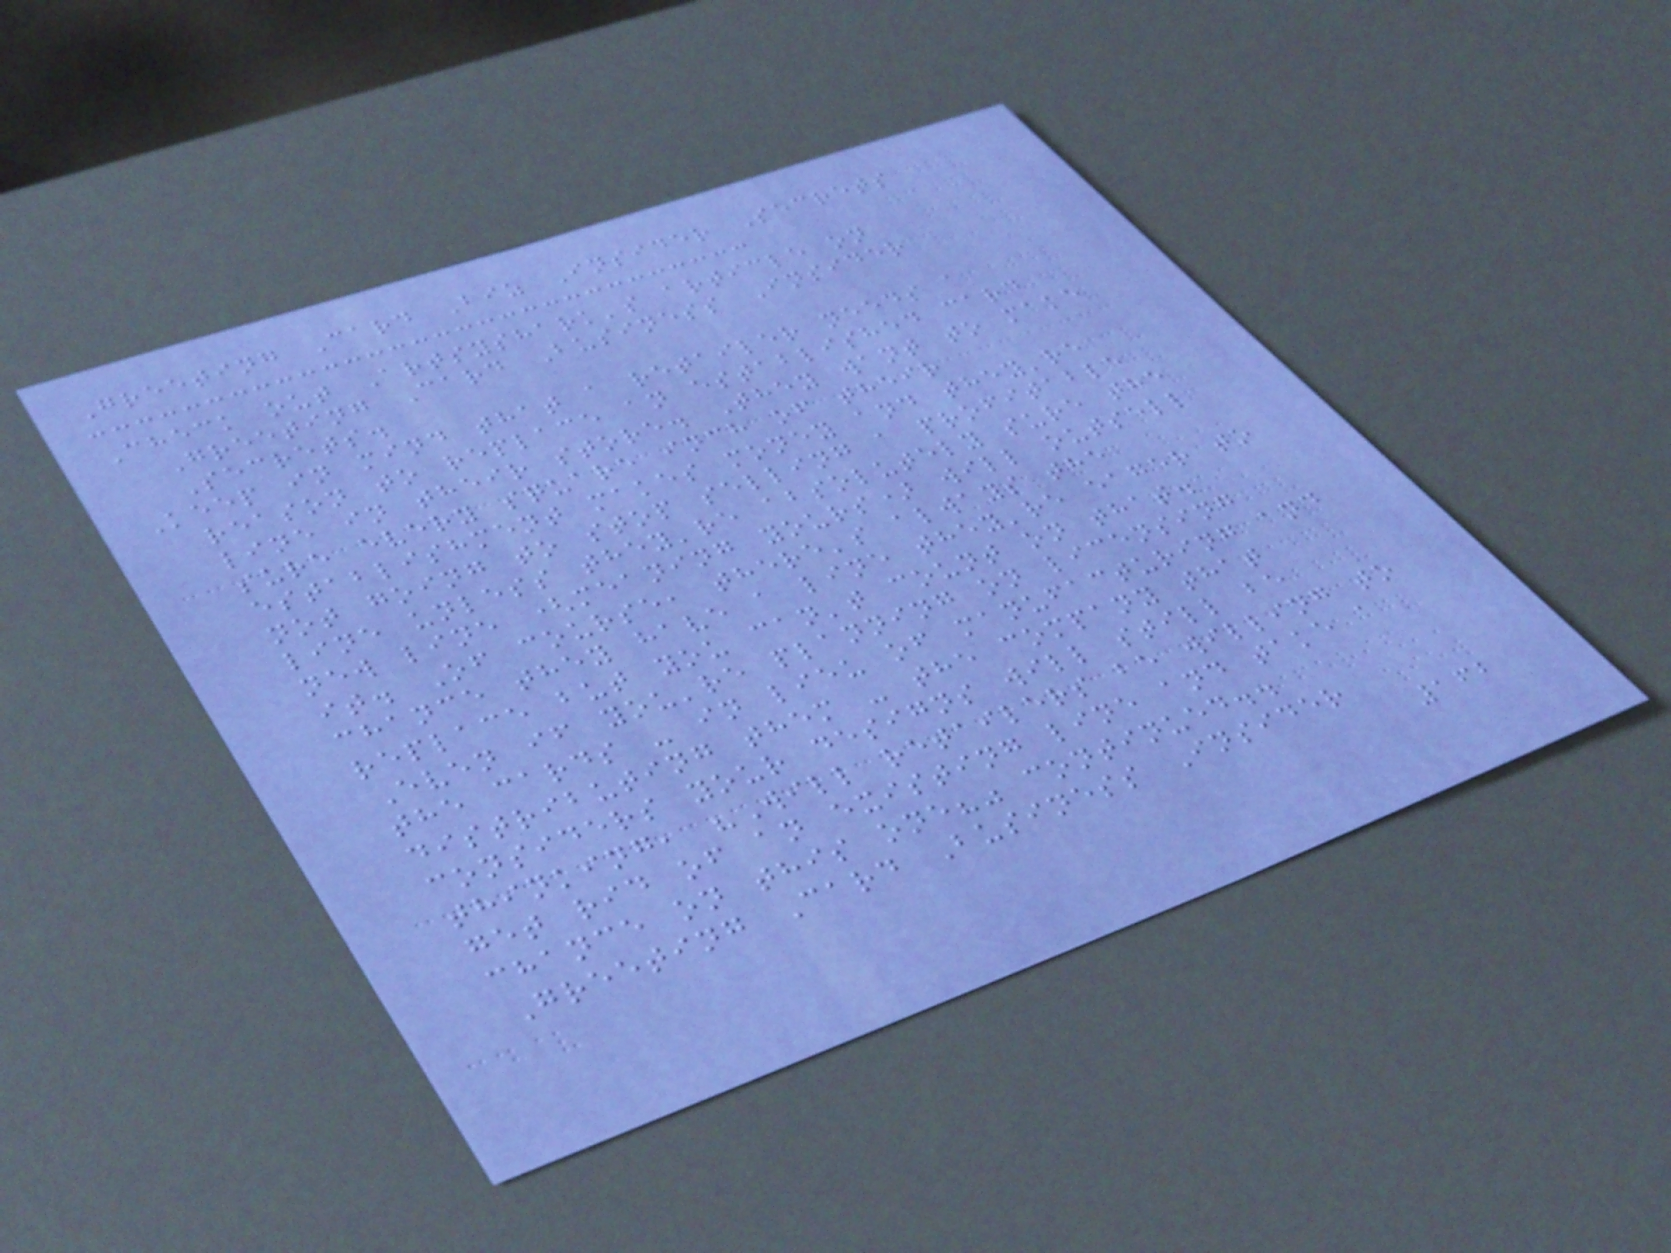Greeting Card Biz Insider Secrets
Check out Artsyshark's article on
Greeting Card Business Insider
Secrets.
Keep in mind that a retailer needs a
reason to replace an established card
line in their store. They want to make
sure every square inch of their
establishment makes money and they're
not going to stop selling a profitable
line unless they're absolutely sure the
new line (meaning yours) will outsell
it. Of course, there's always the
chance they have a line they're eager to
replace but you can't count on that.
Even if you're planning on licensing
the cards - in lieu of manufacturing and
distributing them - the company that
considers your designs will still be
thinking, "Will retailers be willing to
get rid of an existing line and take a
chance on this one?" continued..
Greeting Card Business Insider
162
